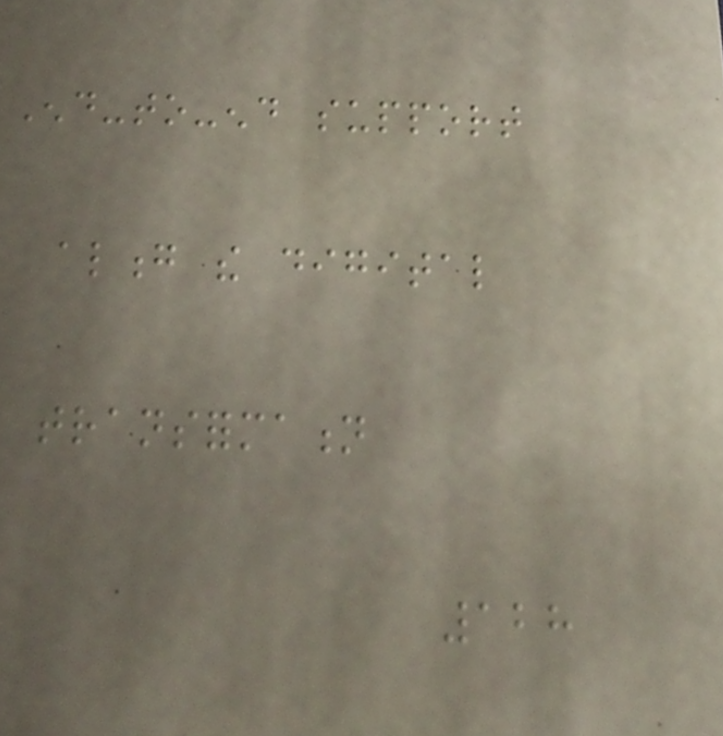End-to-end support
along the digital
transformation
128
